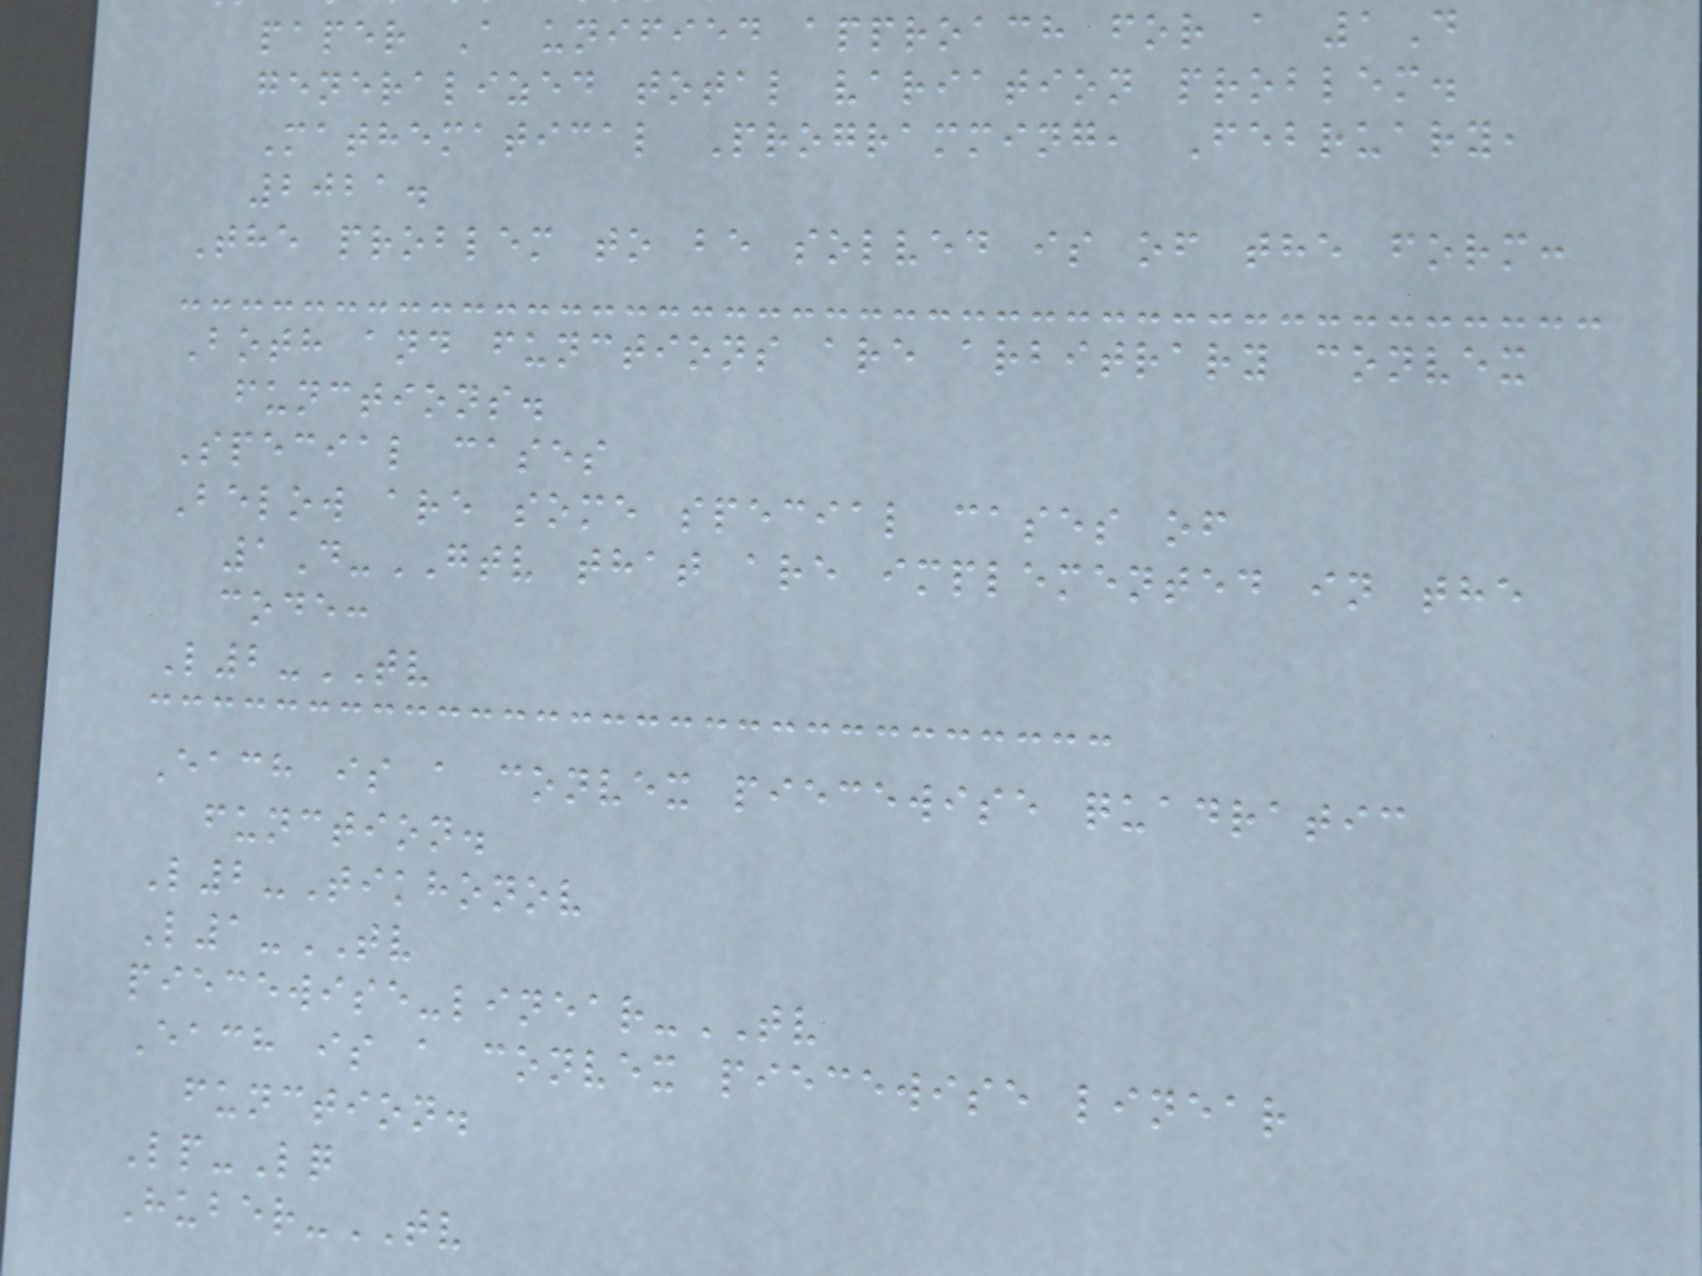paper A unified approach for a 1D
generalized total variation problem.
Mathematical Programming, February,
2021.
The problem to be solved is of the form:
Both and functions are arbitrary convex
functions.
Special cases
Below are some special cases of
1D-GTV that are implemented in the
code:
L2-TV
Each is a convex piecewise quadratic
function.
L2-Tikhonov
L1-TV
piecewise-linear-TV
Each is a convex piecewise linear
function.
Lp-Lq
Huber-TV
